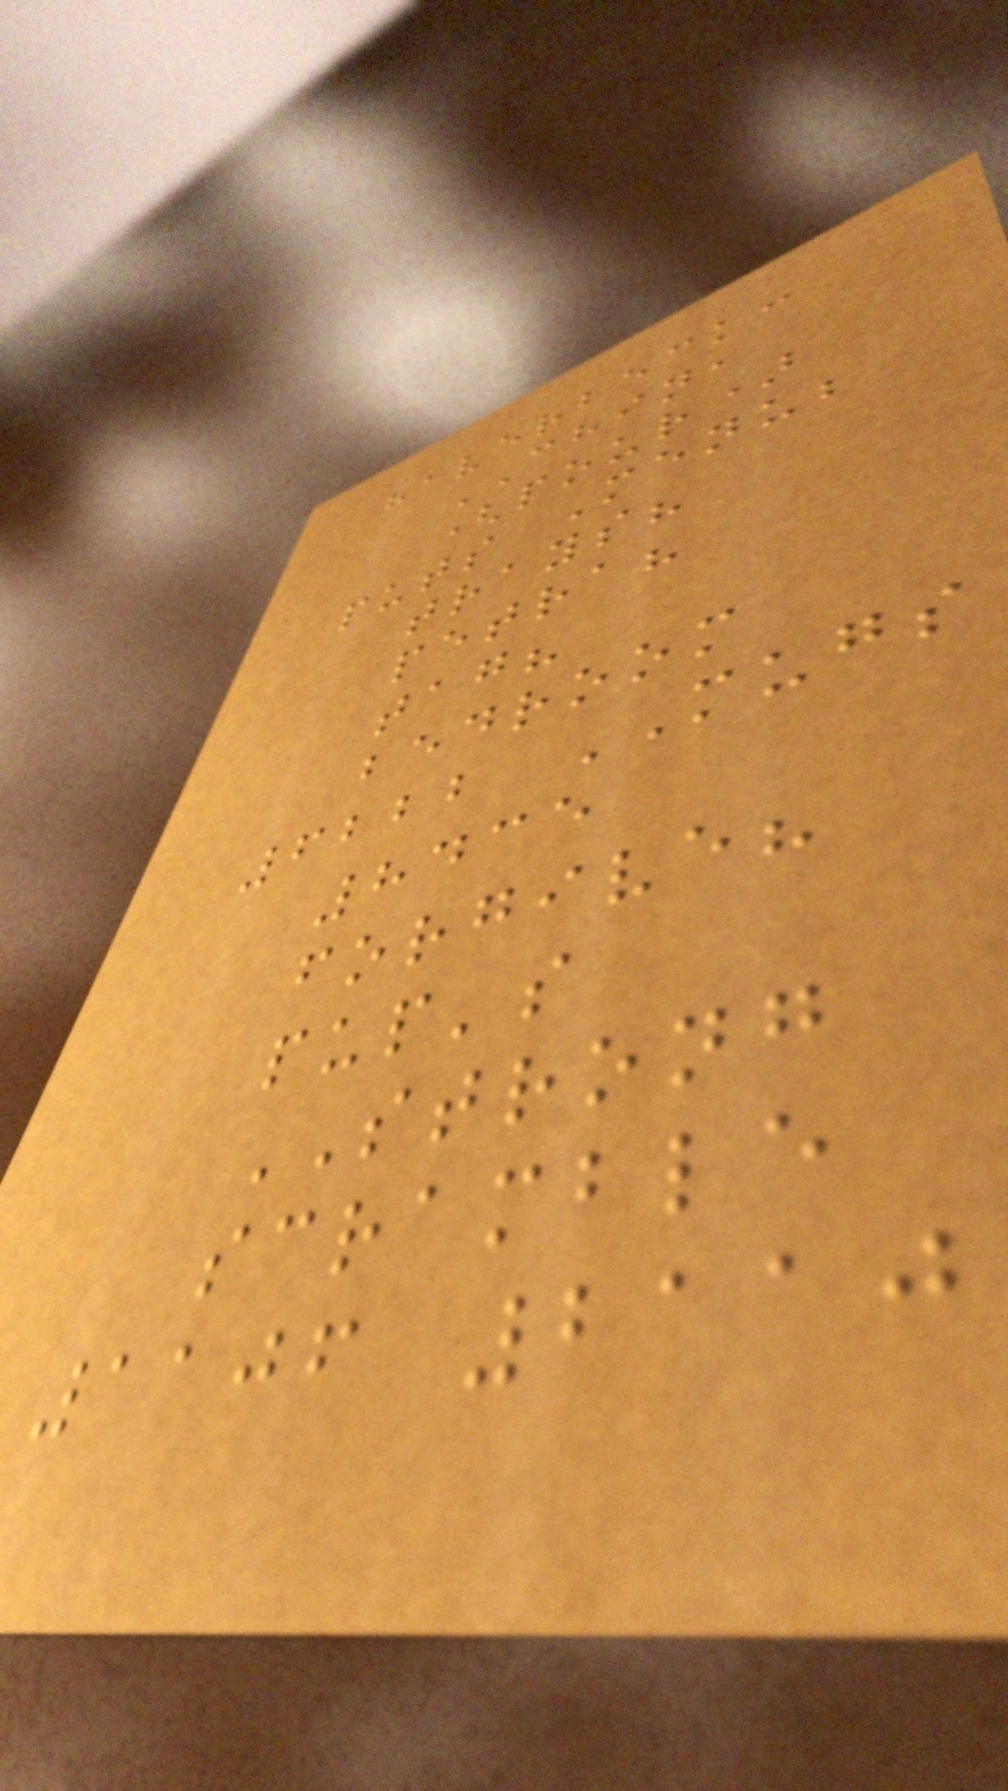haverbeck:
CHIN,
(pour)
puts Menu;
trays?
petra?
tag?
bedroom
6222 MUGS
8435
forgive?
pup's
STRONG
scramble
1106 2110
